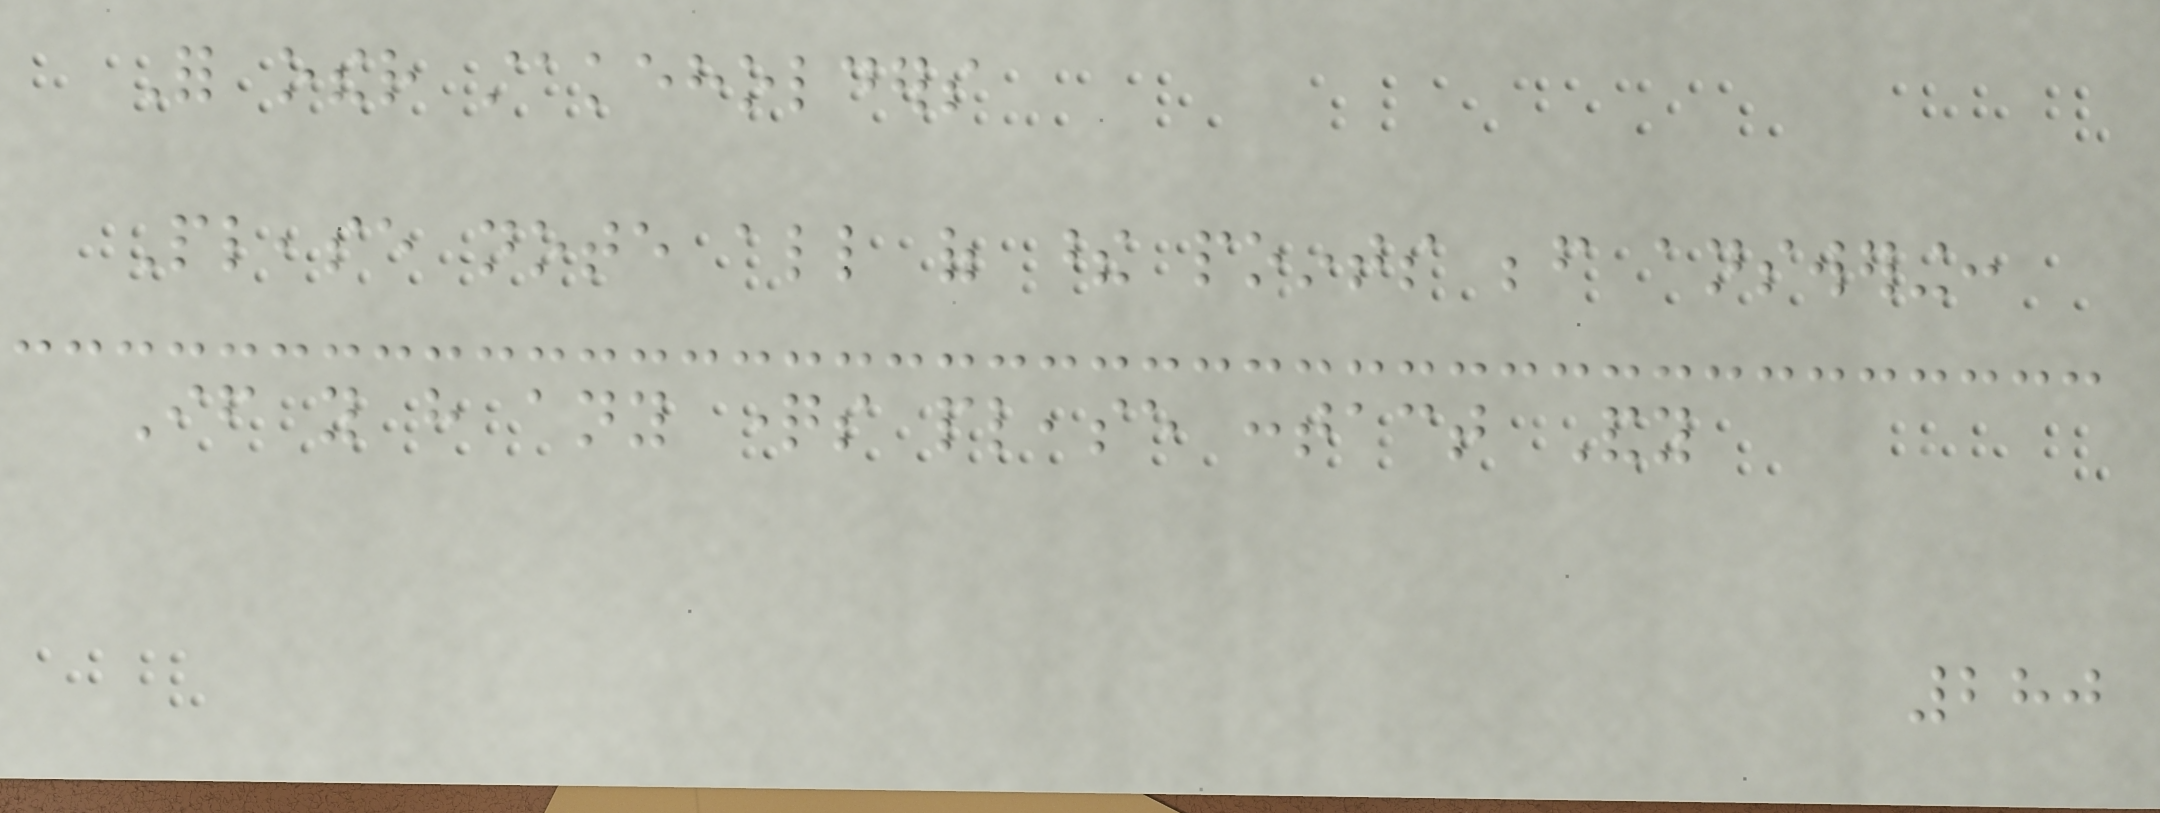For other stakeholders
Please note all of these points before answering:
If you have any questions please contact Andy
280
